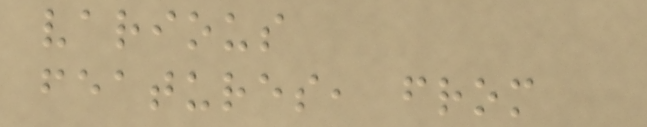various
features, from
